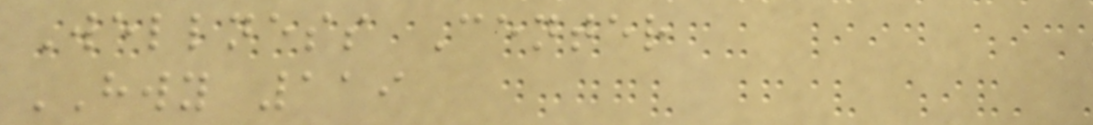Wellness Center
HWY 119
